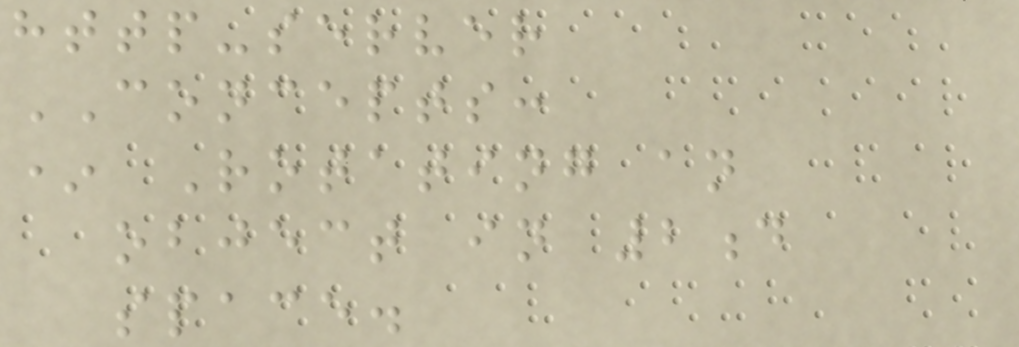http-server
CONCEPTS:
* Rotating an
object in 2d
space.
